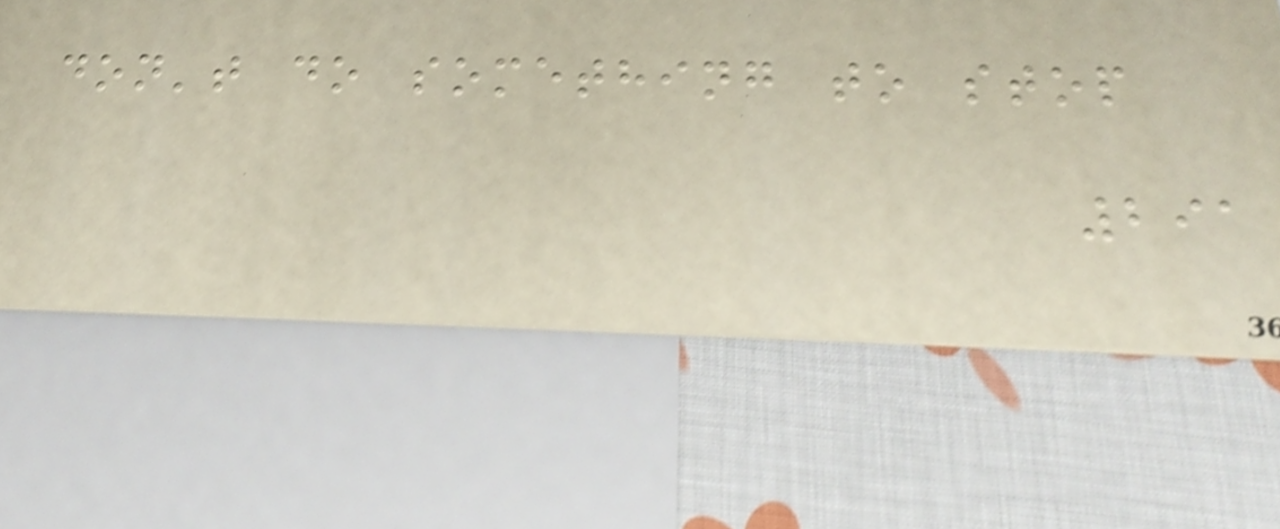don't do something to stop
291
